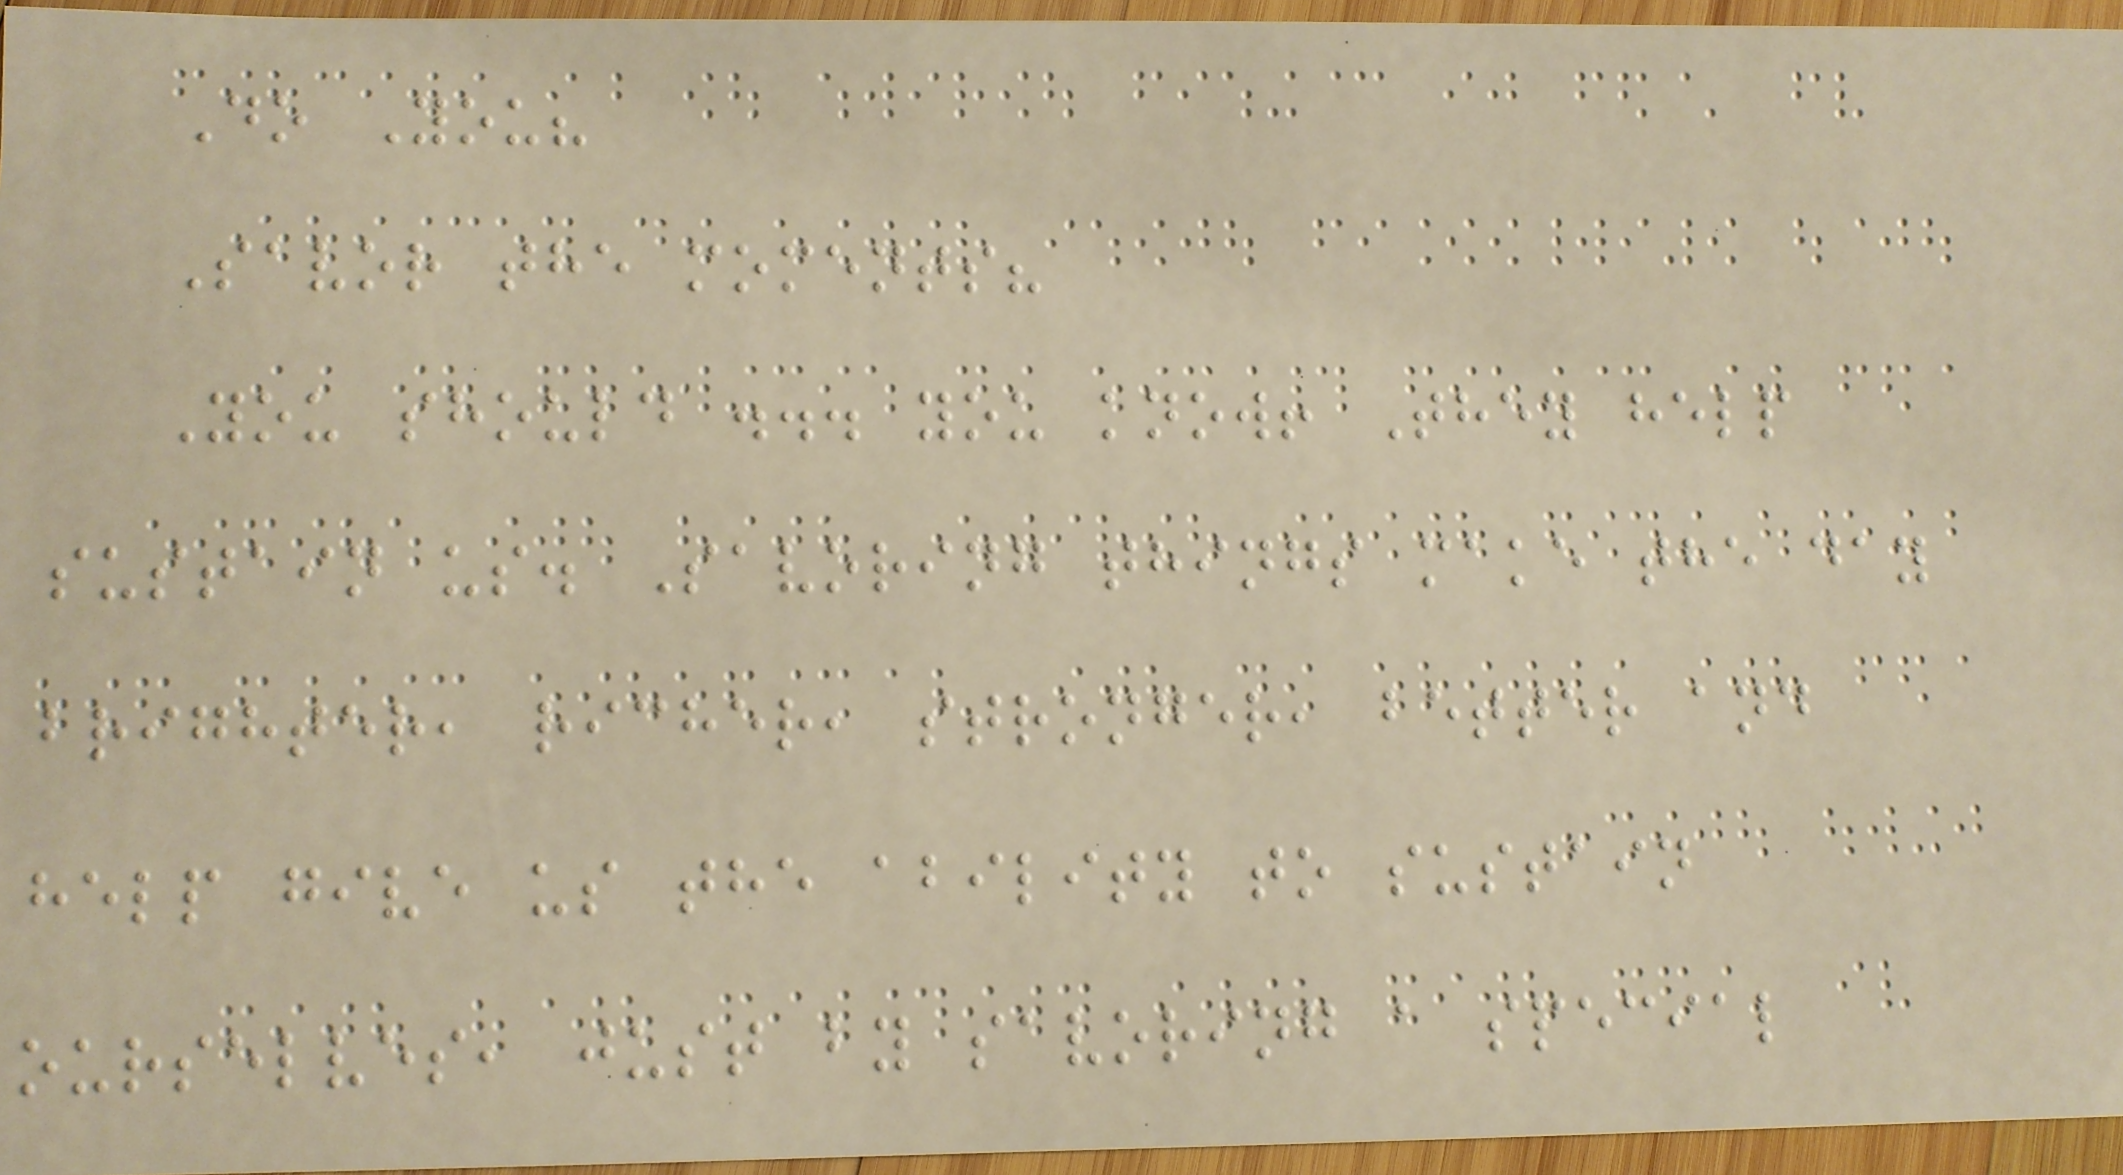Do You?
Savor the moments?
You should ... you know! They help
sustain us. Savoring things make the day
brighter, richer, stronger, better and
help give us the ability to sustain
ourselves, just by savoring a special
